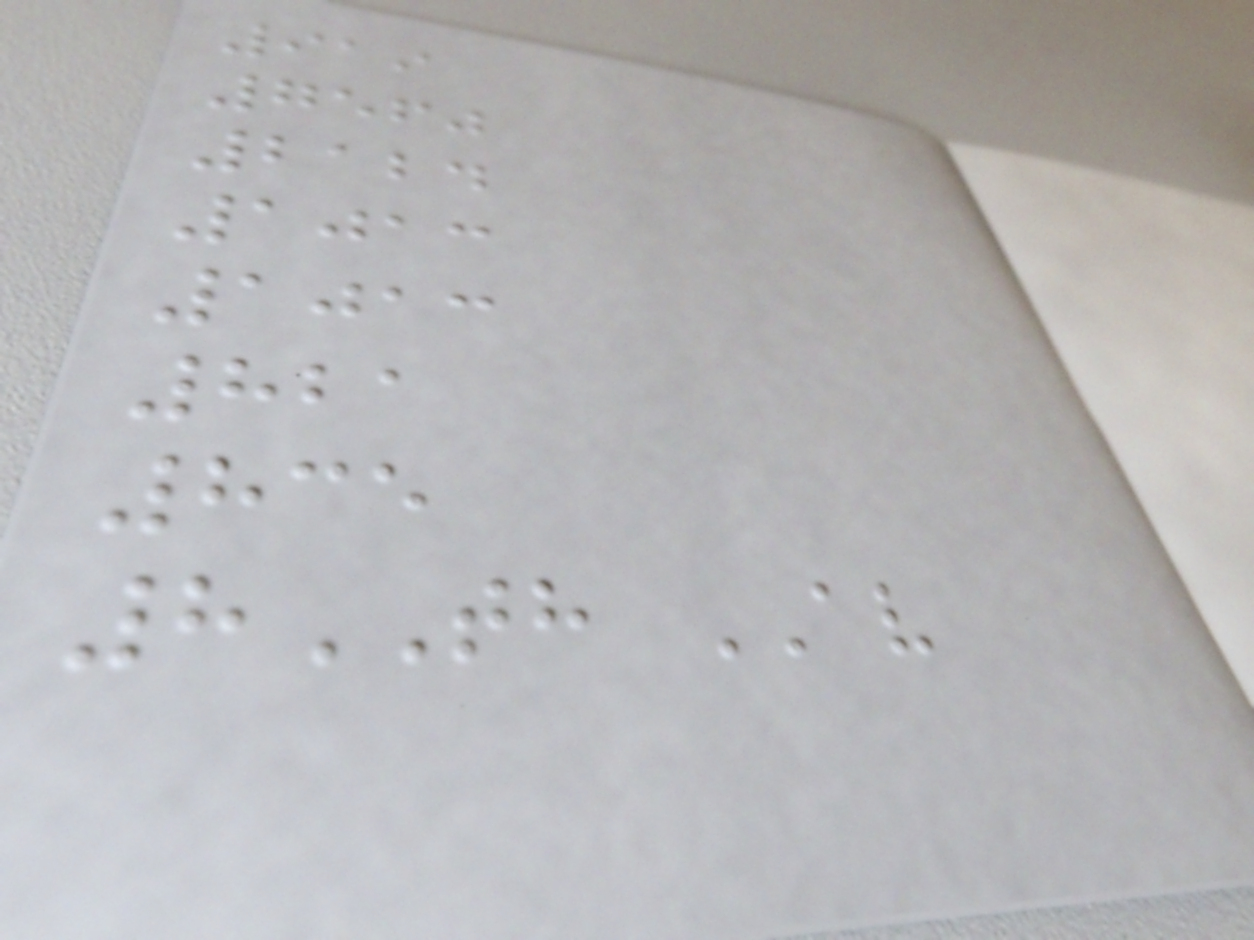919
7560
2124
1013
1013
821
835
8TH AV
